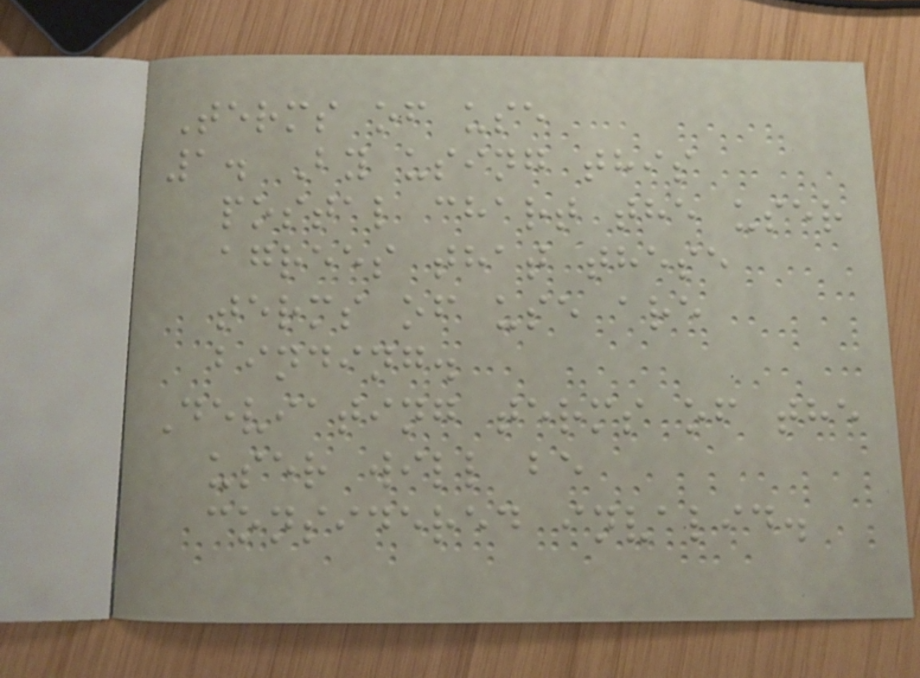Terms of use
1. By using this
postal chart the user
agrees that these
terms of use are
binding.
Deviating terms of the
user will be
considered invalid.
